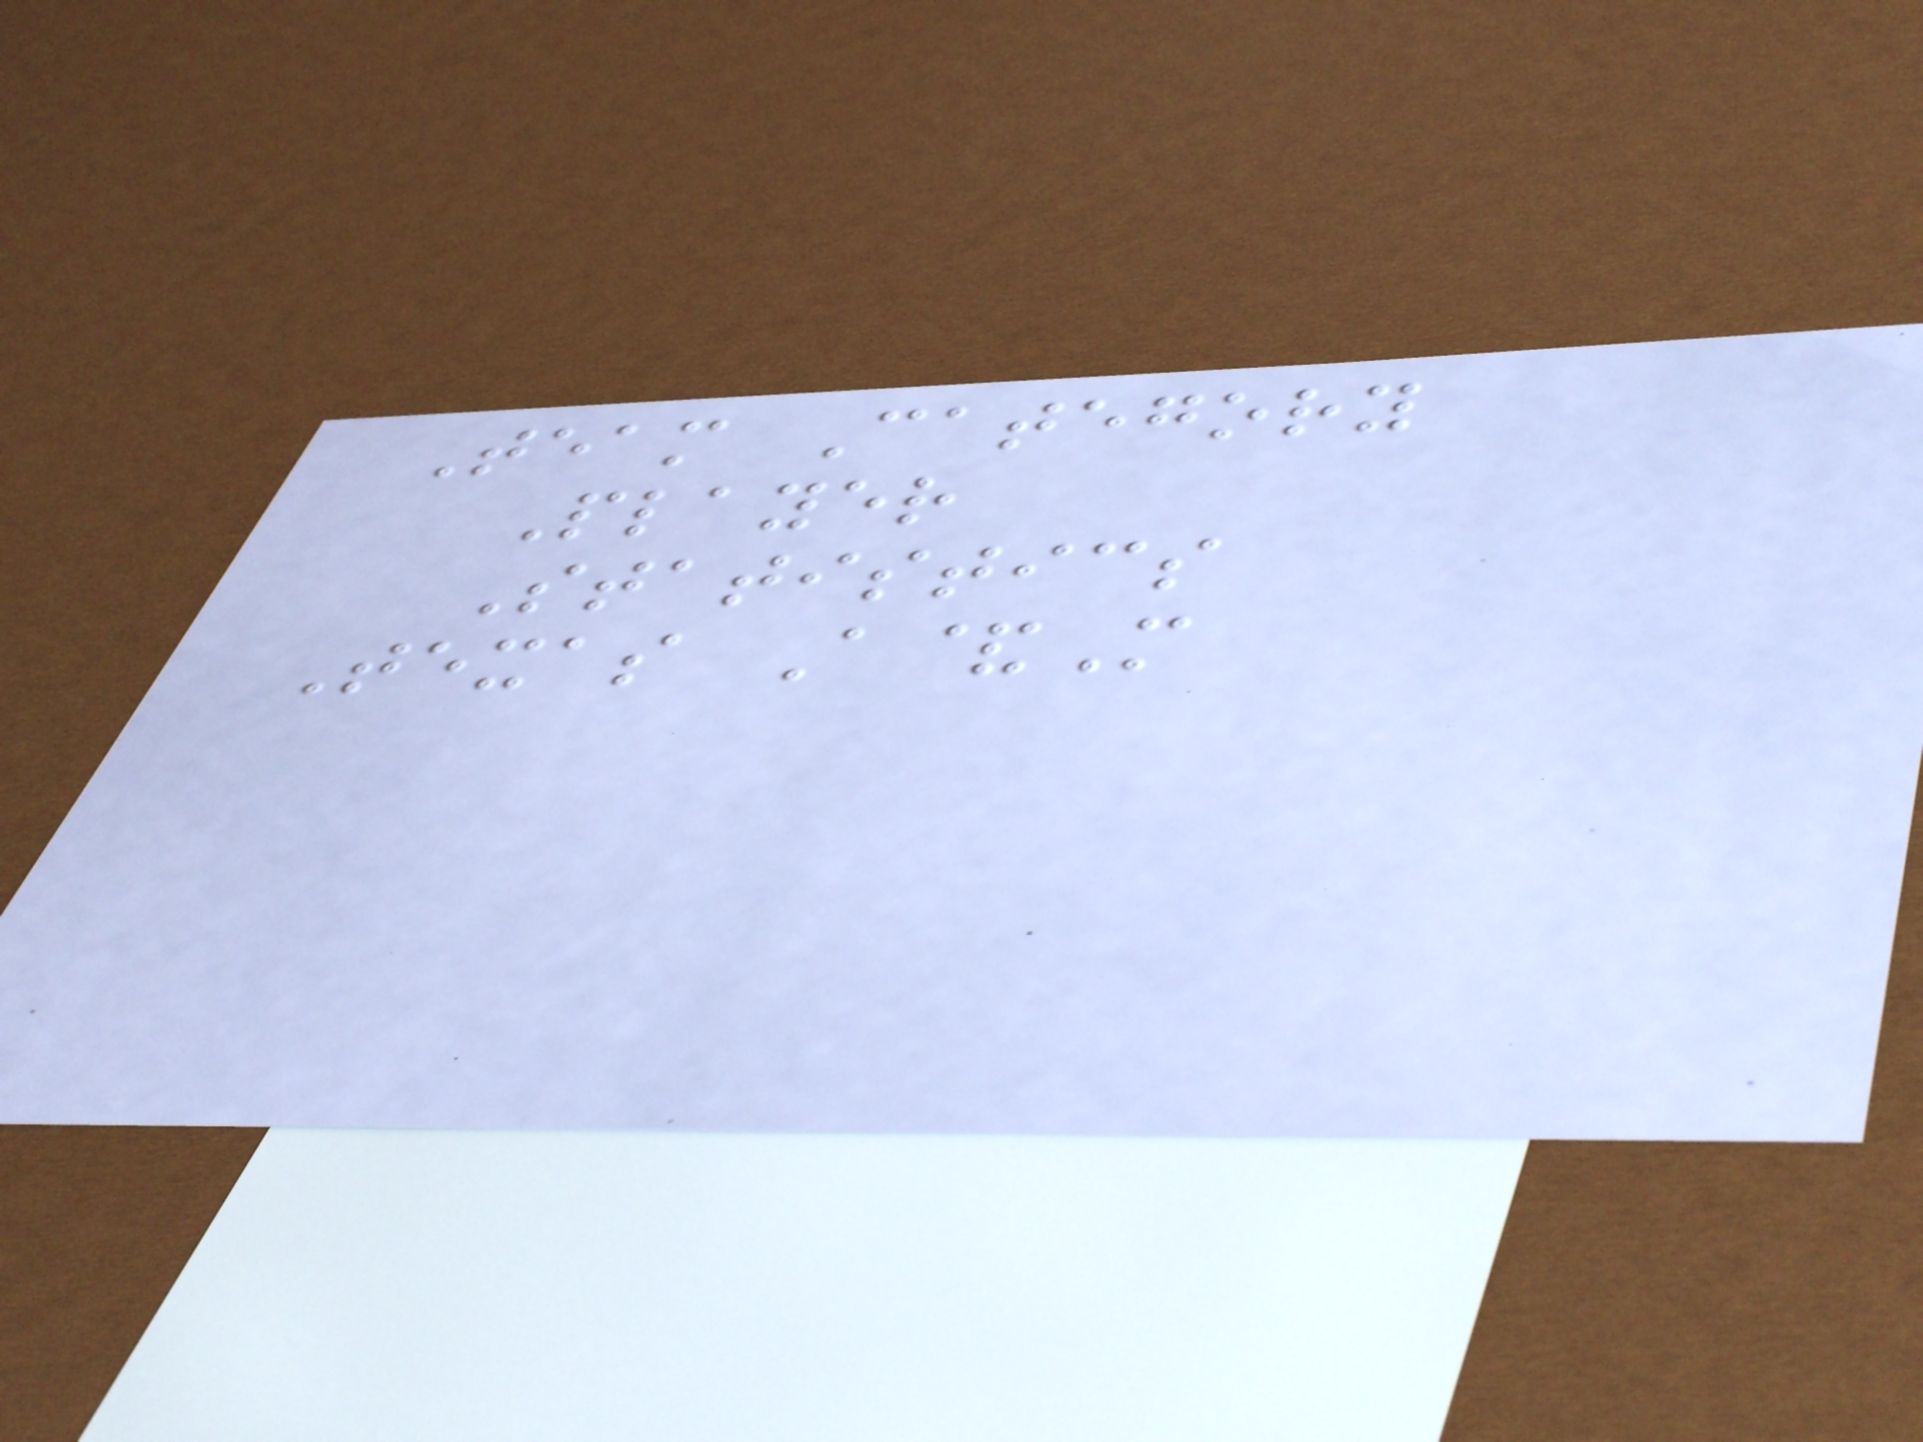Team Category
Player
Statistics
Texas A&M
